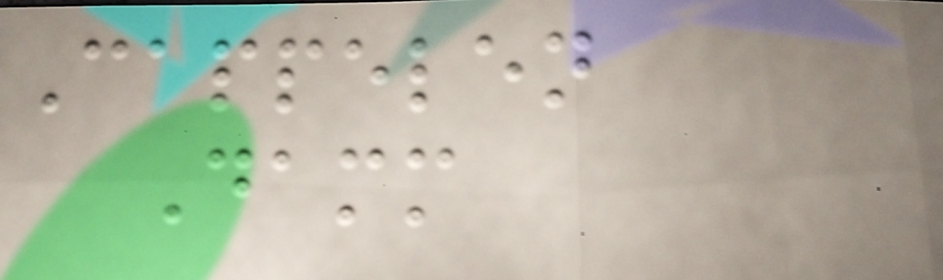Cappelen
Damm
